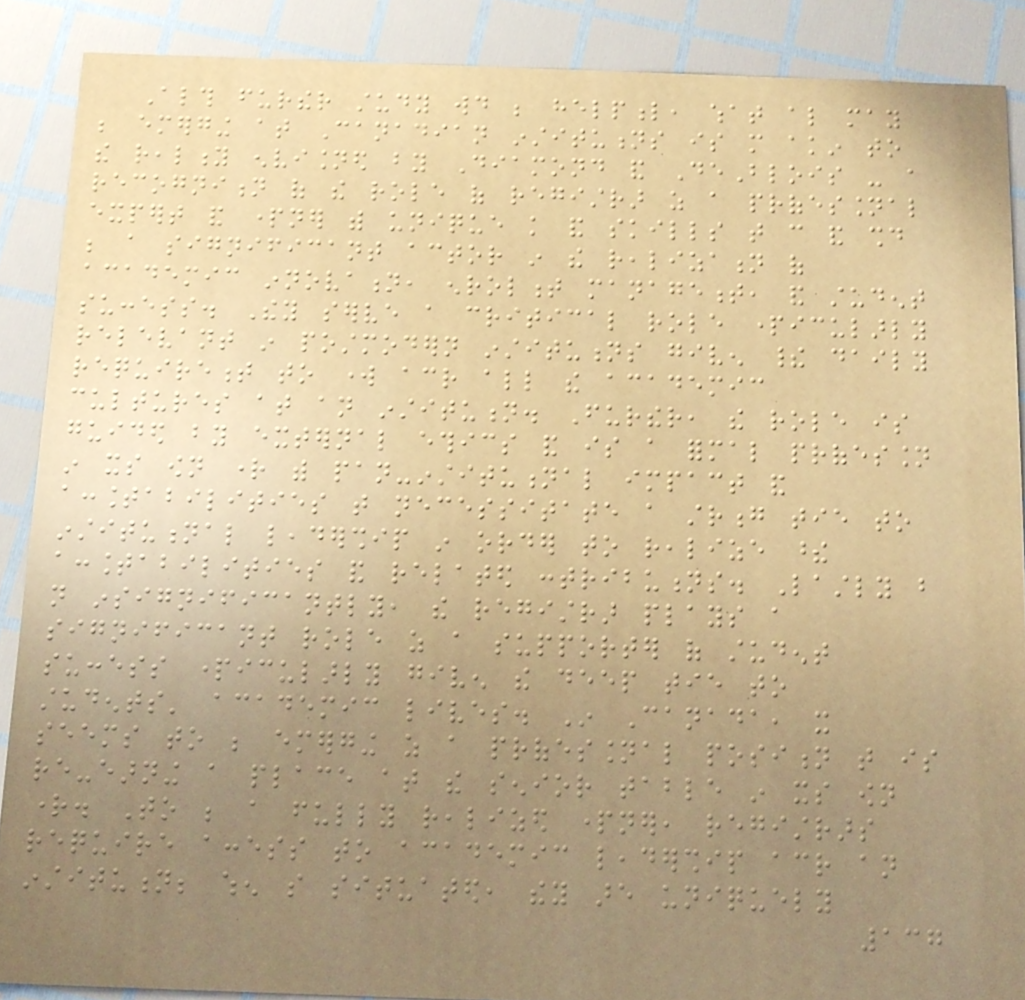Although further study would be helpful, what also may
be emerging at Canadian institutions is more akin to
the reality envisioned by Diamond and DeBlois - a
recognition of the role of registrar as a professional
expert and partner with unique knowledge and skills that can and should
be a significant actor in the realization of
academic innovation, enrolment management, and student
success. They serve a critical role particularly
relevant in postmodern institutions given their daily
requirement to work across all the academic
cultures at an institution. Further, the role is
guided by external ethics and is a formal profession
in its own right with pan-institutional impact and
accountabilities that necessitate a strong tie to
institutional leadership in order to realize these
accountabilities and related contributions. Lastly but
not insignificantly, the registrar plays a
significant role as a supporter of student
success particularly given the deep tie to
students' academic lives. In Canada, it
seems to be emerging as a professional position that is
re-earning a place at the senior table in its own
right. To be a fully realized partner, registrars
require access to academic leadership across an
institution; when so situated, they are uniquely
137
